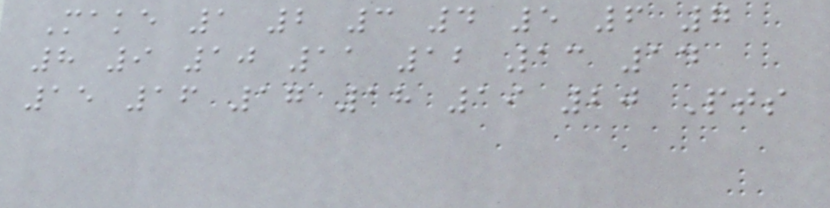Make 1 2 3 4 5 6 7
8 9 10 11 12 13 14
15 16 17 18 19 20 Pts
